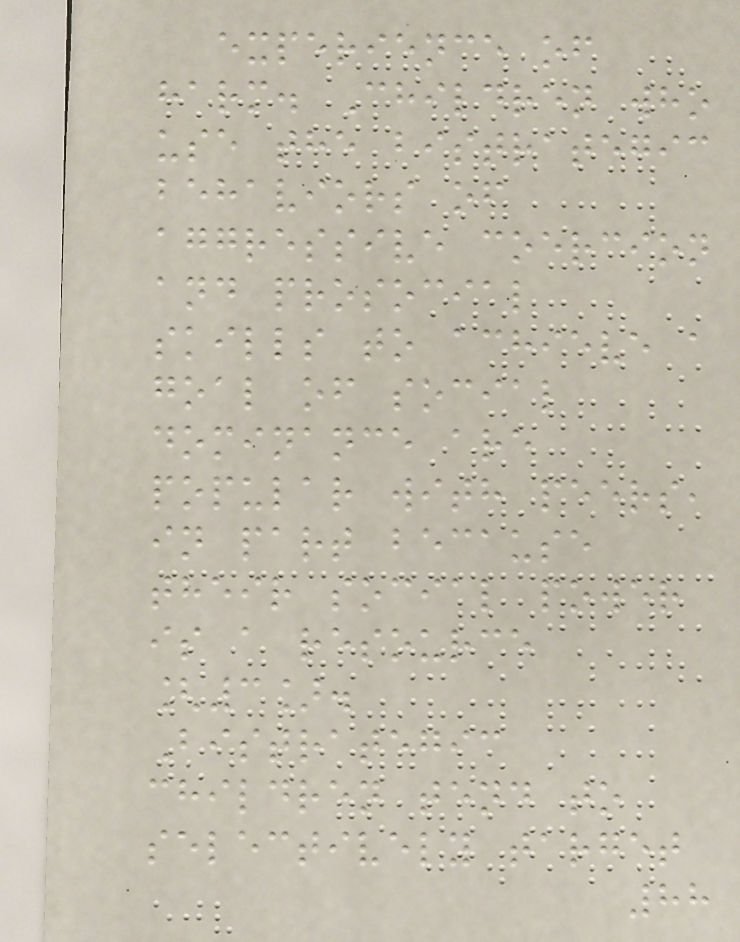experience of
harm. Children who
use the bistrategic
behaviors of
aggressive coercion
and prosocial
skills to achieve a
goal of social
dominance are
popular with peers,
in part because
their social power
is a resource
[3].
Bistrategic
children tend to
selectively target
88
